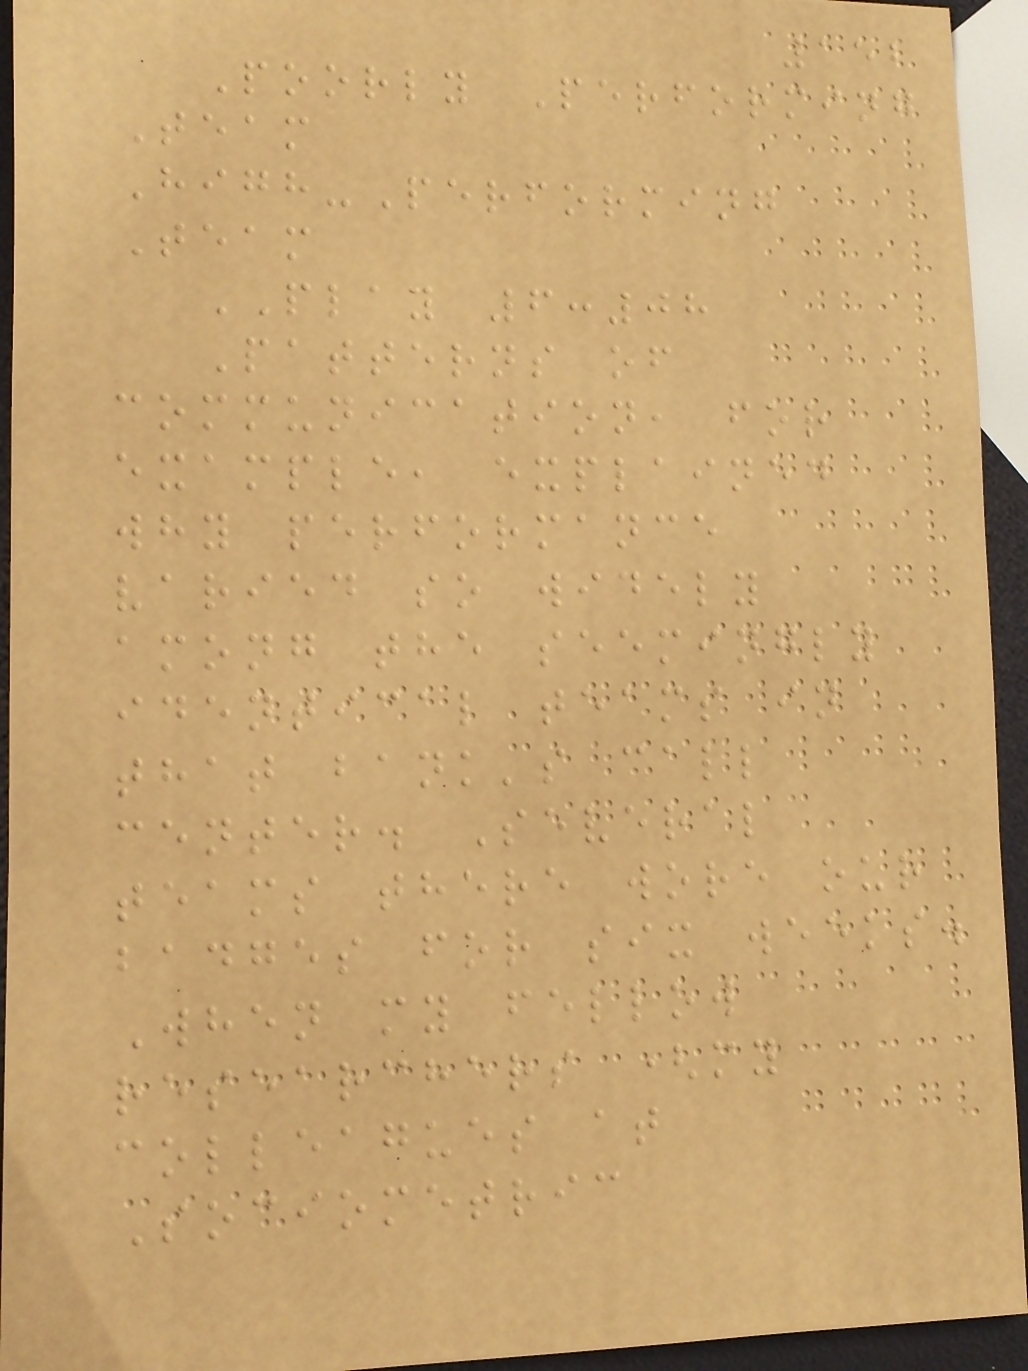152
Poorly Performing
Team
High-Performing
Team
PLAY 6:08
Patterns of
communication, for
example, explained
why performance
varied so widely
among the seemingly
identical teams in
that bank's call
center. Several
teams there wore our
badges for six weeks.
When my fellow
researchers (my
colleagues at
Sociometric
